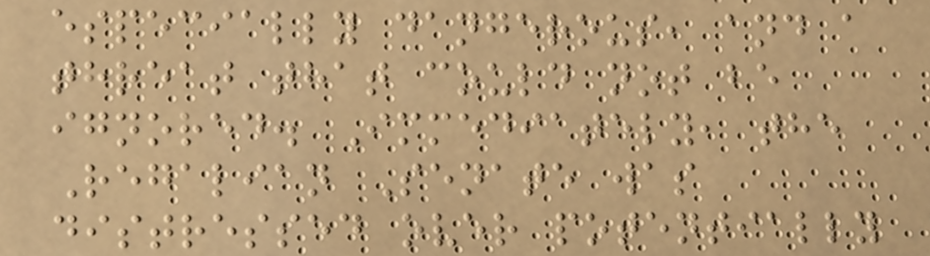especially dangerous, and a
threat that could not be
ignored. Immediately, the
Regalian Senate was
distressed over potentially
